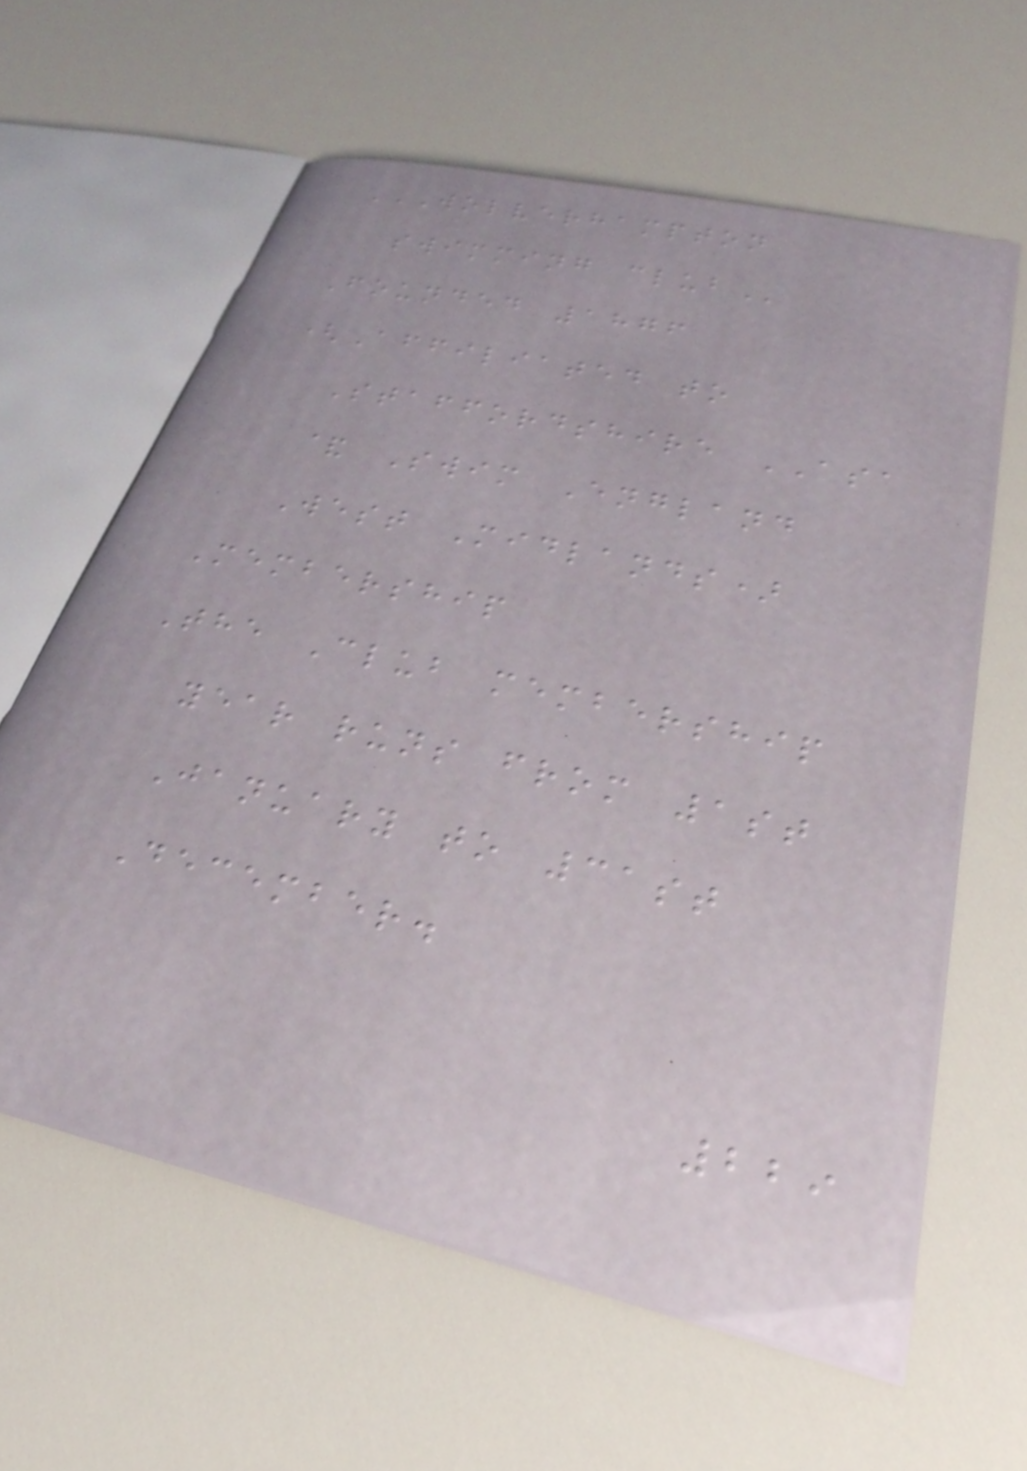WOLVERHAMPTON
SWIMMING CLUB
Founded 1876
(Affiliated to
Staffordshire ASA
& Swim England
West Midlands)
Membership
The Club membership
year runs from 1st
January to 31st
December.
229
